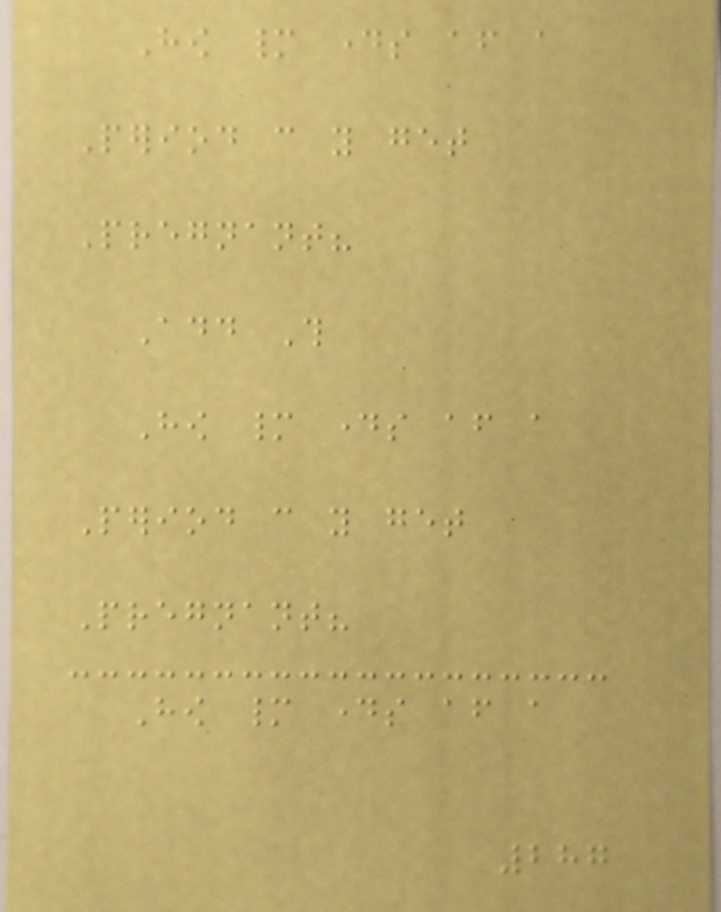How many days after a
Period can you get
Pregnant?
Add This
How many days after a
Period can you get
Pregnant?
How many days after a
287
